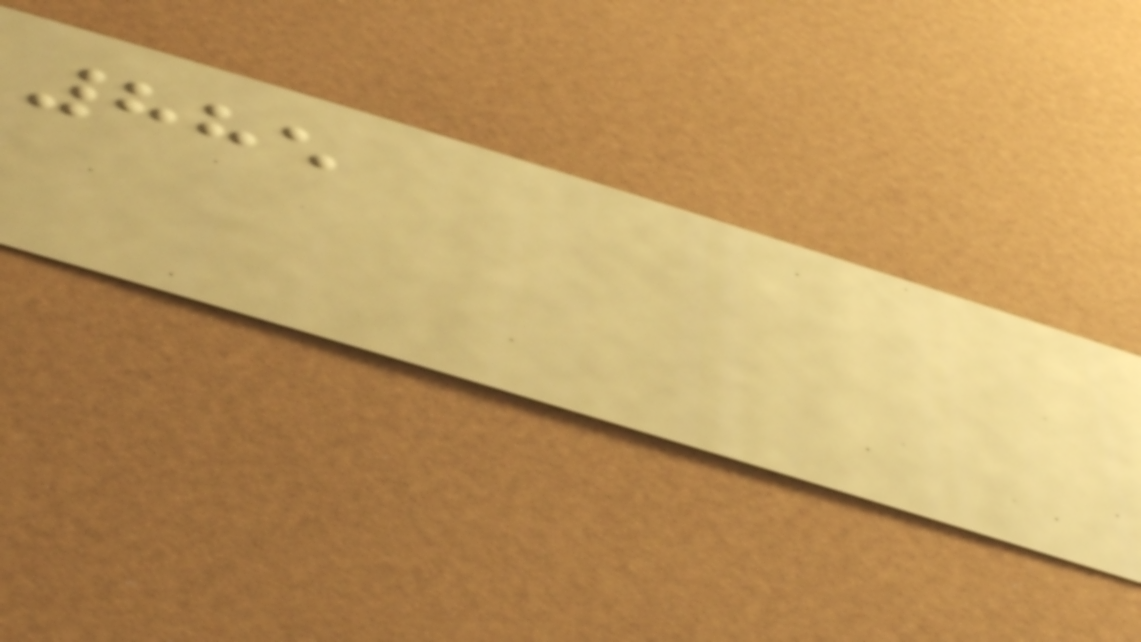885
